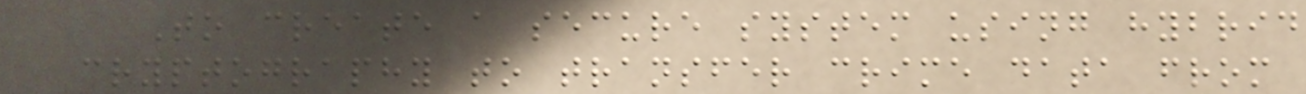To create a secure system using hybrid
cryptography to transfer crime data from
